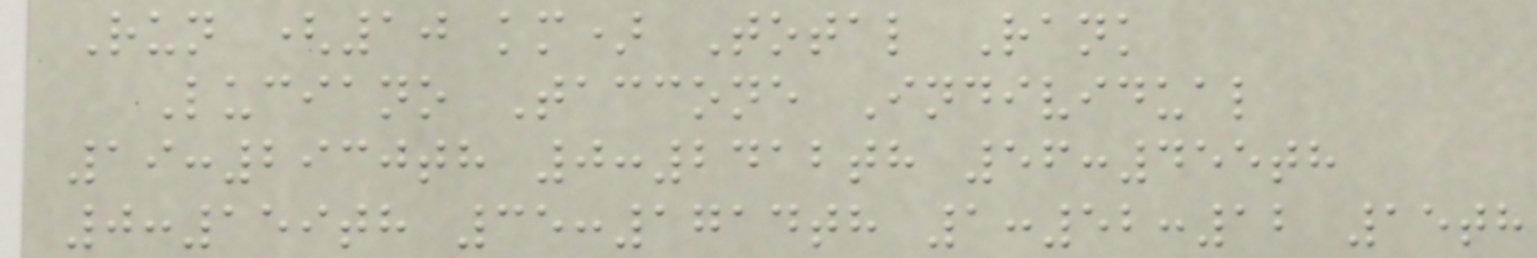Run (10 km) Total Rank
Luciano Taccone Individual
19:2930th 0:2412th 56:455th
0:159th 35:1714th 1:52:12 15th
